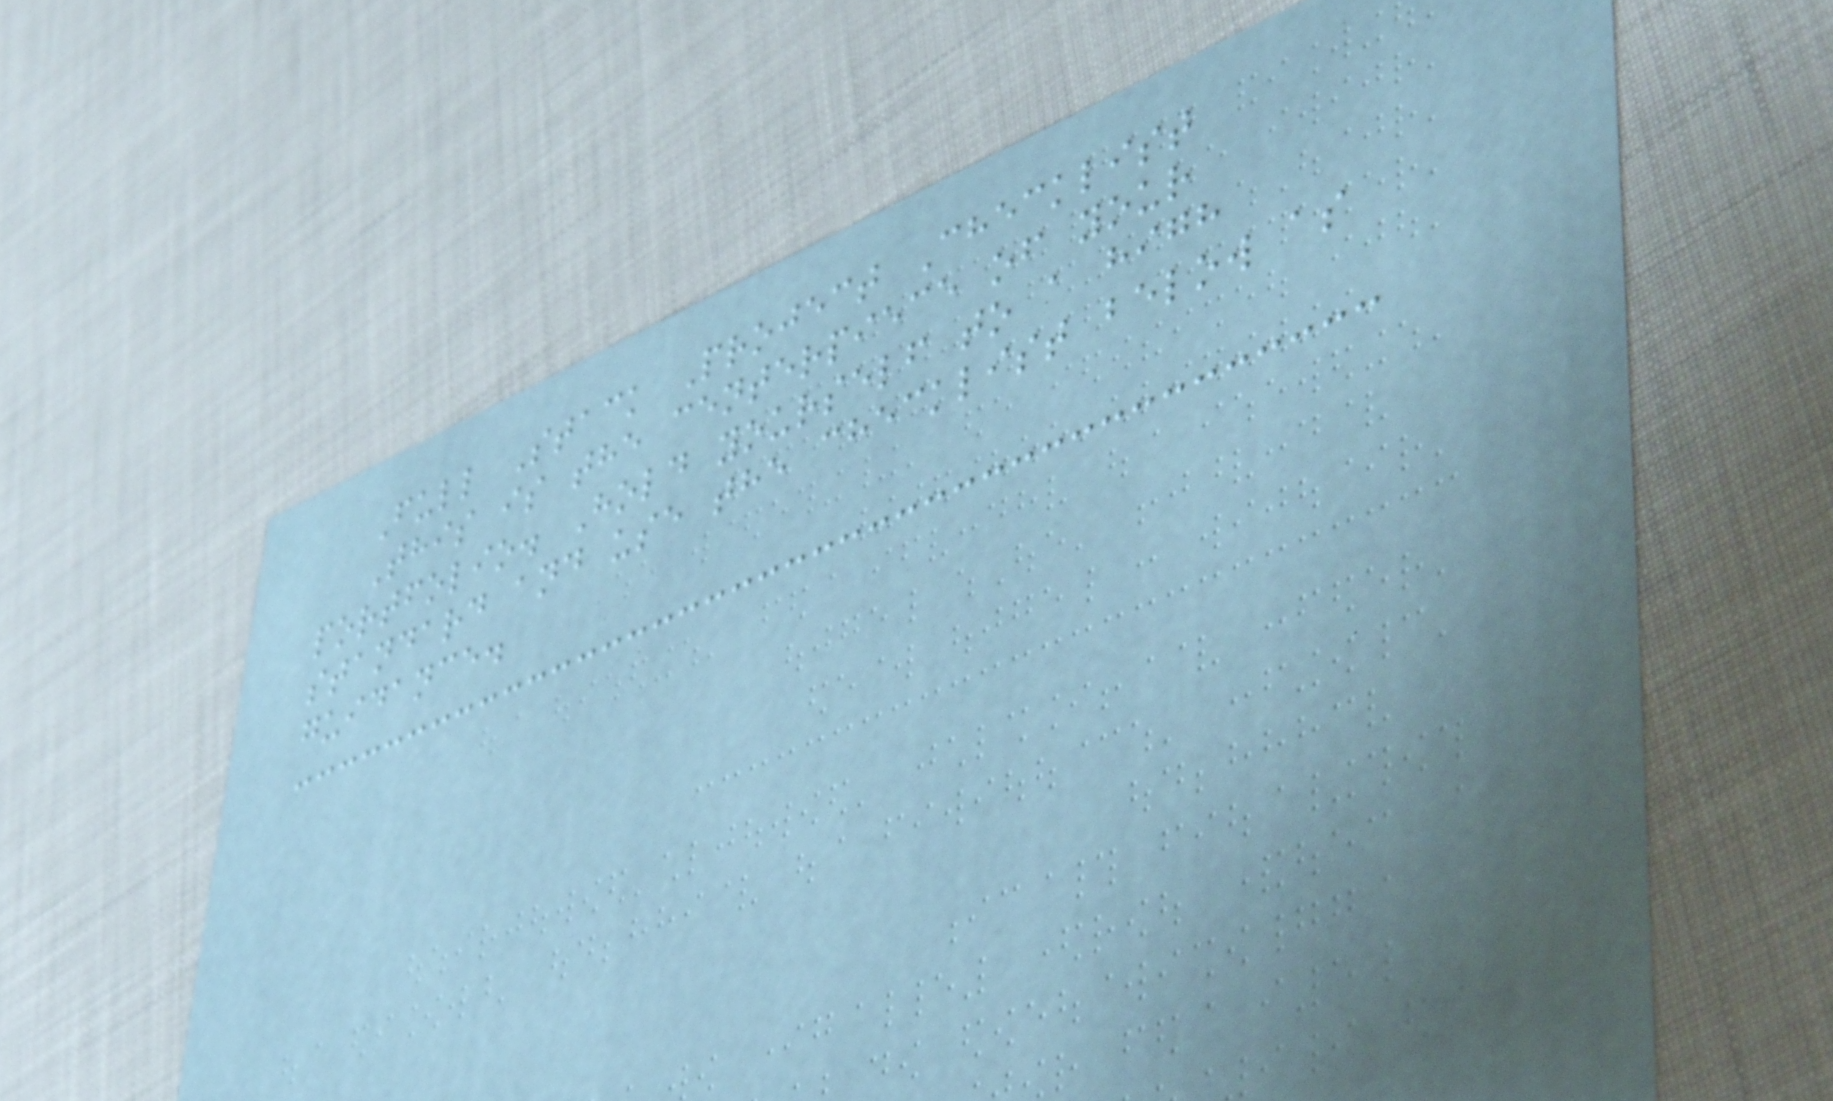Full Stack Project Checklist
This is the centerpiece of your
portfolio. Hold yourself to a high
standard and use the checklist below as
guidance.
